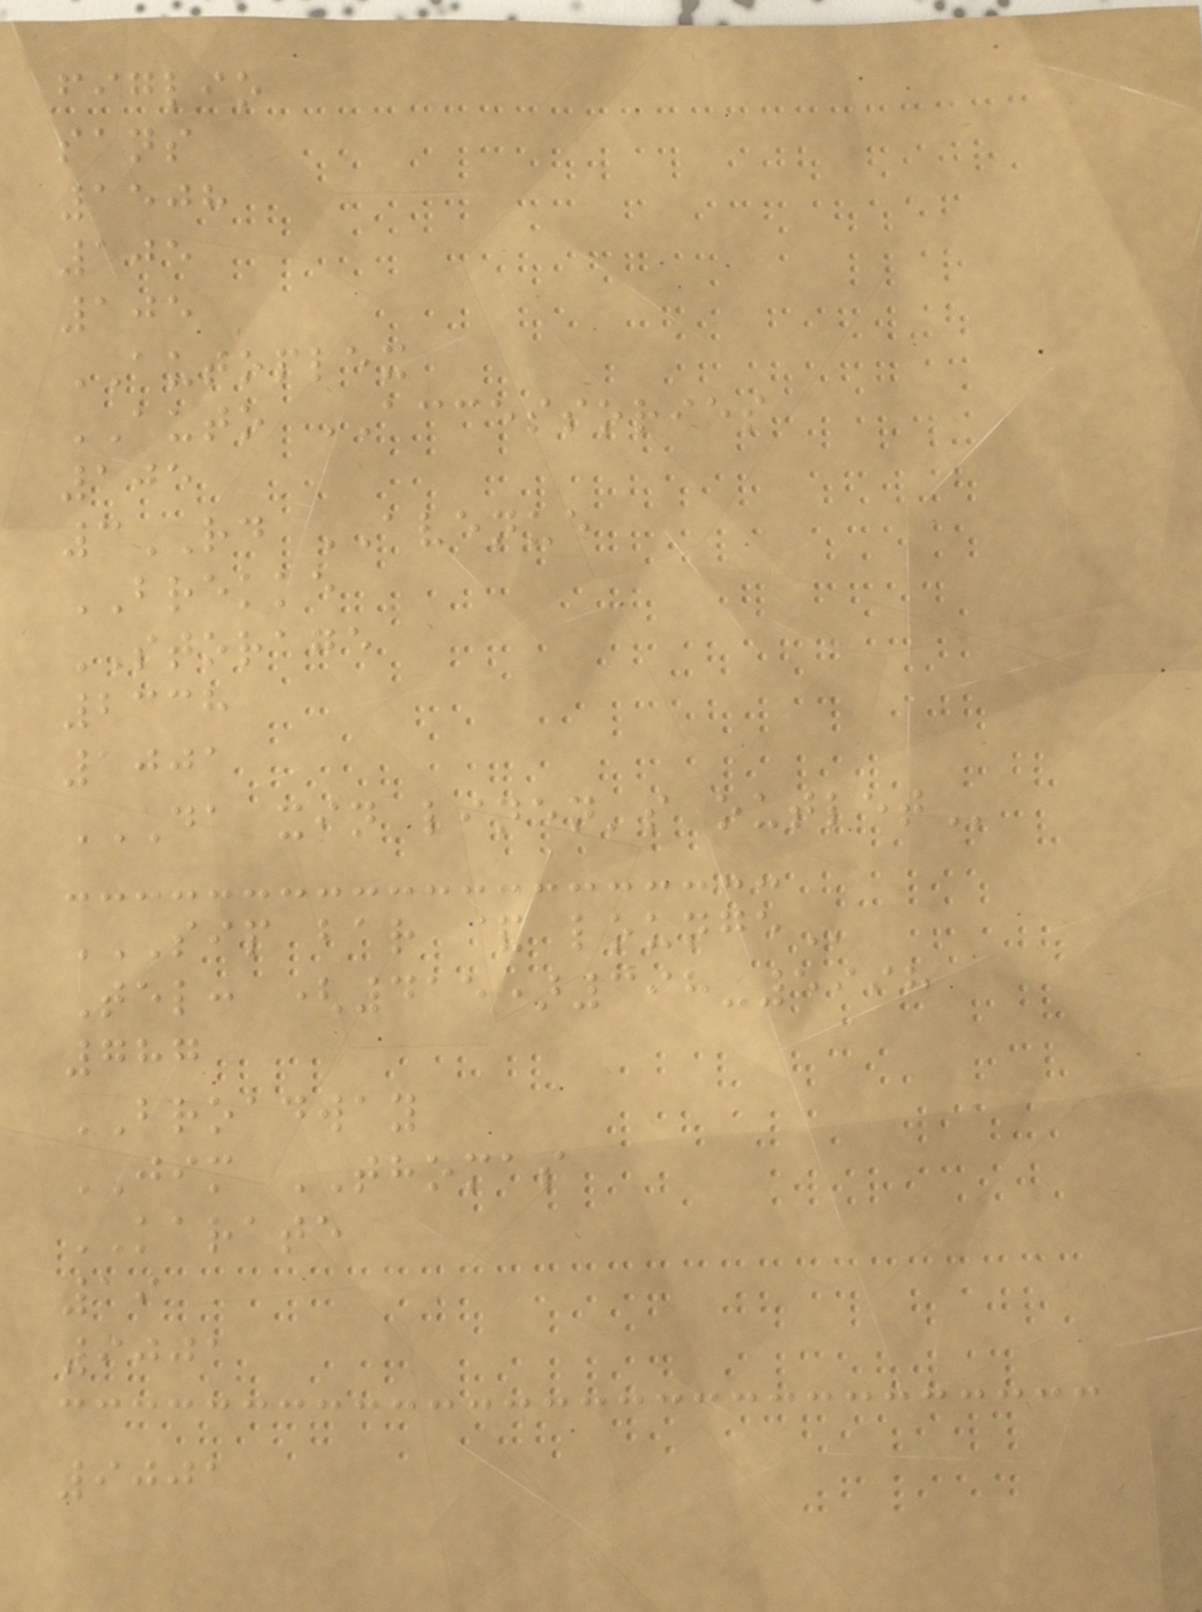figlio
sans
1508
105
105
AUTOPLEX
AUTO ACCESSORIES
105
3RD AVENUE
BREKKE
STORAGE
2338
1001
DA XIN LINEN'S OUTLET
SIP BAR & LOUNGE
Tel: (415)398-5998
787
BROADWAY
JIM THOMAS
KARATE
19
9001
9001
